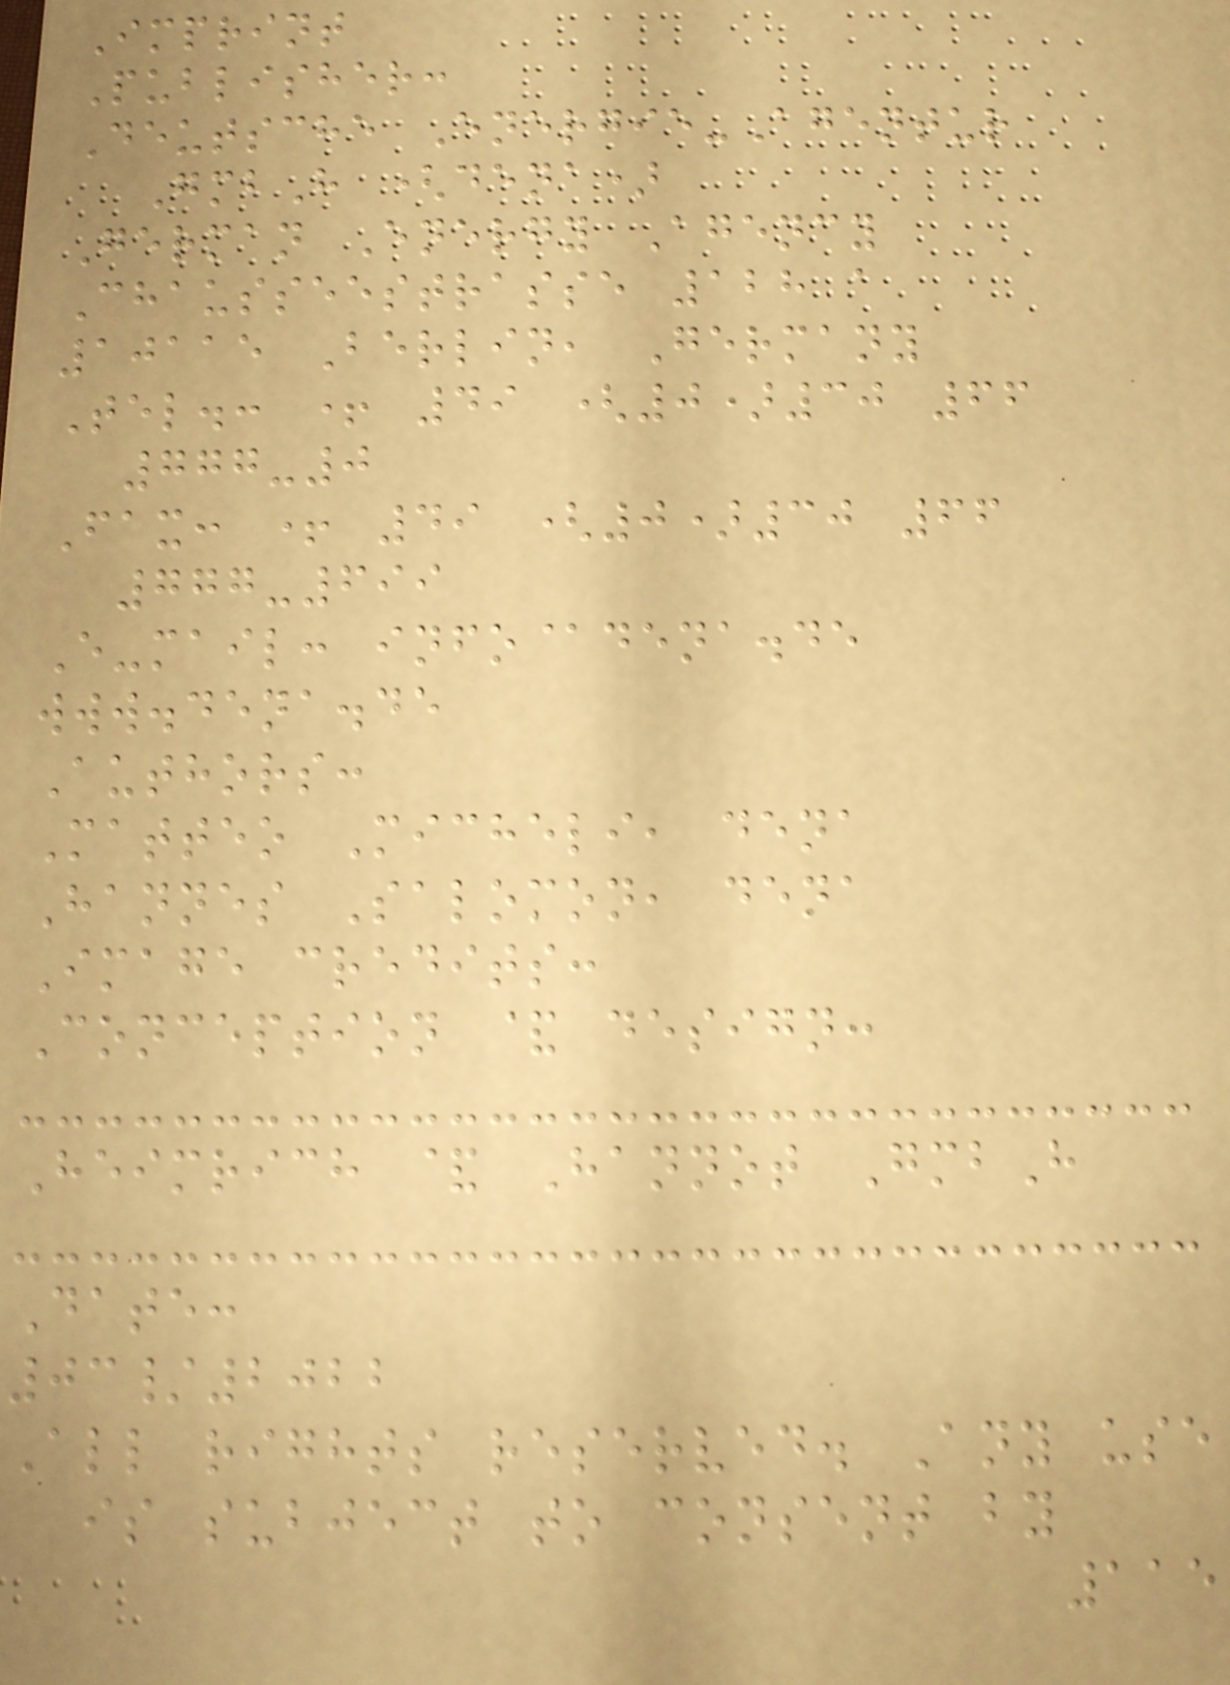Imprint
Publisher:
Deutsche Energie-Agentur
GmbH (dena)
German Energy Agency
Chausseestrasse 128 a
10115 Berlin, Germany
Tel.: + 49 (0)30 66
777-0
Fax: + 49 (0)30 66
777-699
E-mail: info@dena.de
www.dena.de
Authors:
Matteo Micheli, dena
Hannes Salomon, dena
Image credits:
Conception & design:
Heimrich & Hannot GmbH
Date:
03/2022
All rights reserved. Any use
is subject to consent by
115
